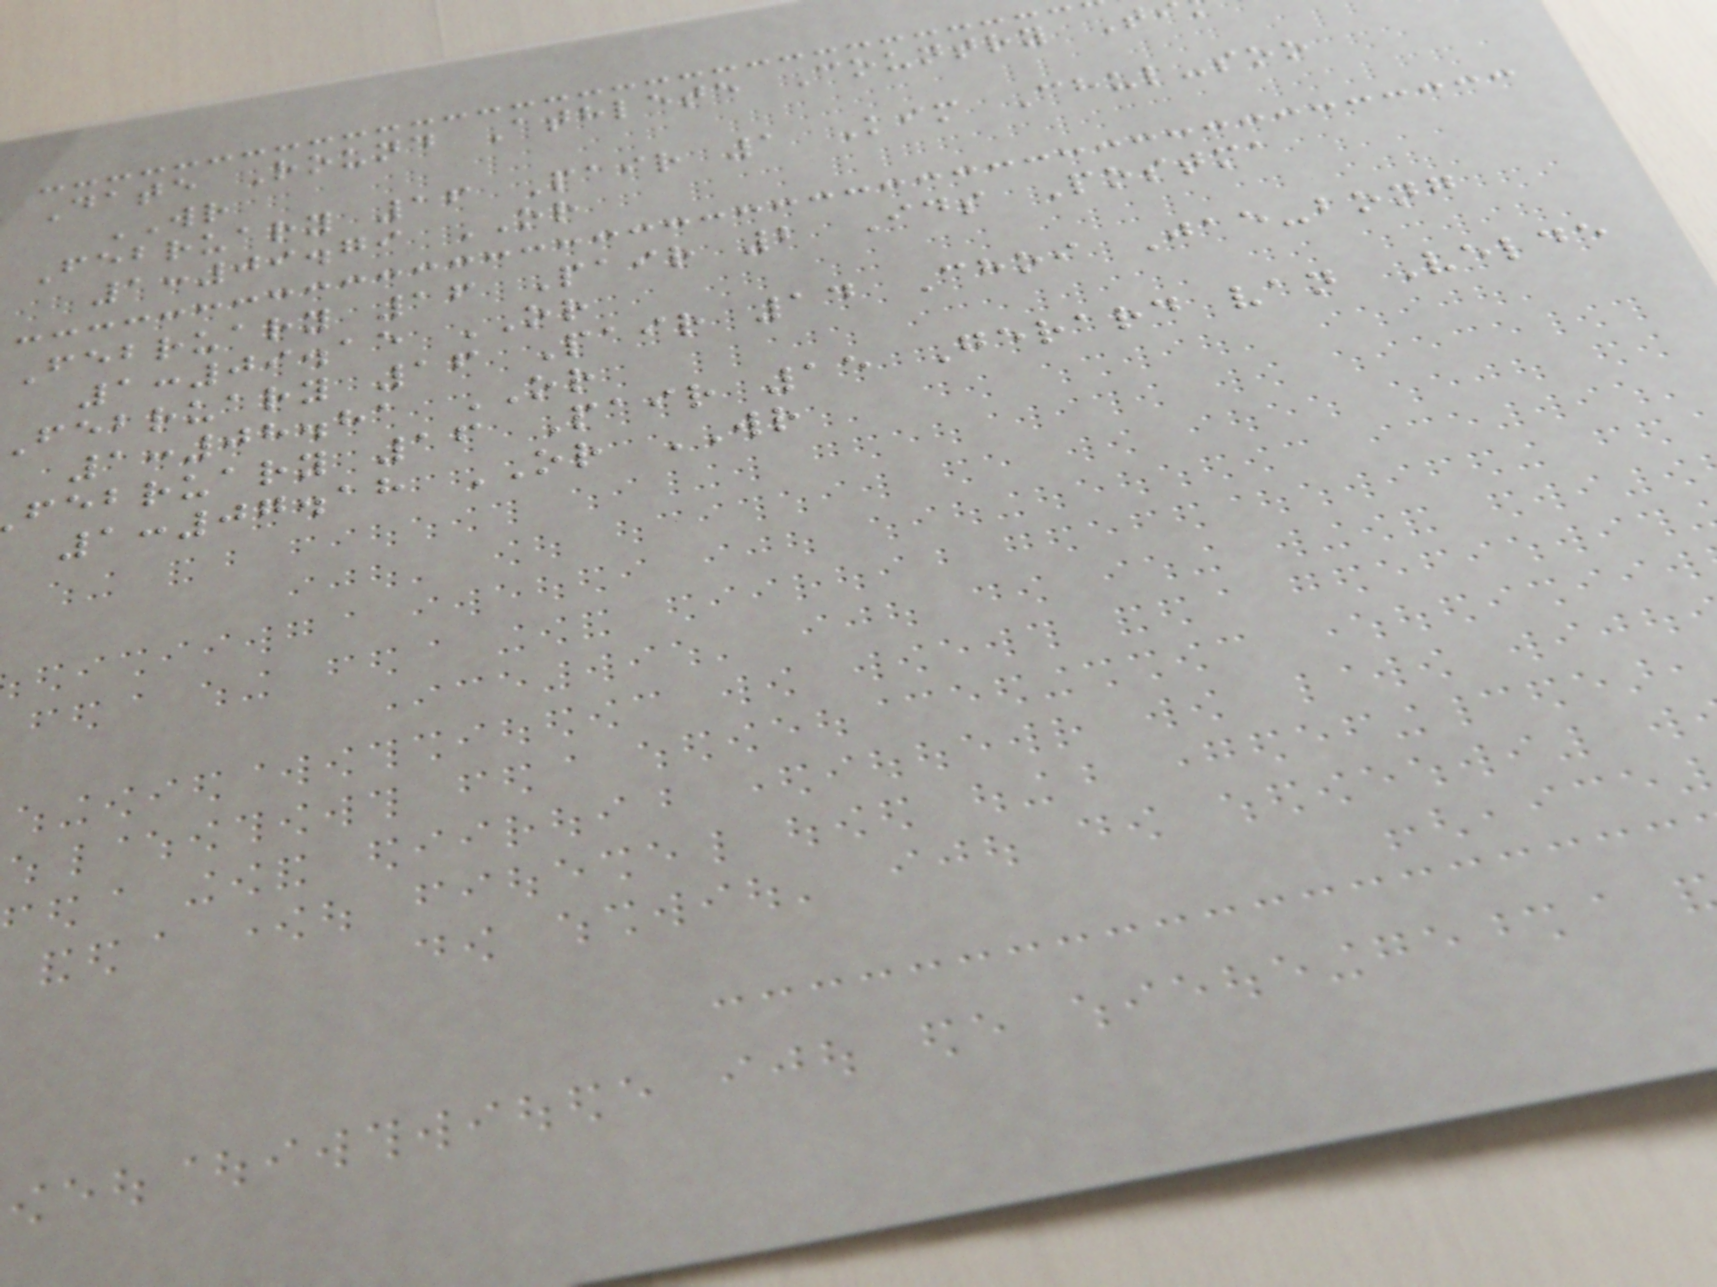Date Round Athlete Country T
WR
February 16 Pair 1 Kim Chul-soo
1:09.79 OR
February 16 Pair 2 Ids Postma
1:09.15 OR
february 16 Pair 14 Choi Jae-bong
1:08.81 OR
february 16 Pair 15 Gerard van Velde
1:07.18 OR WR
